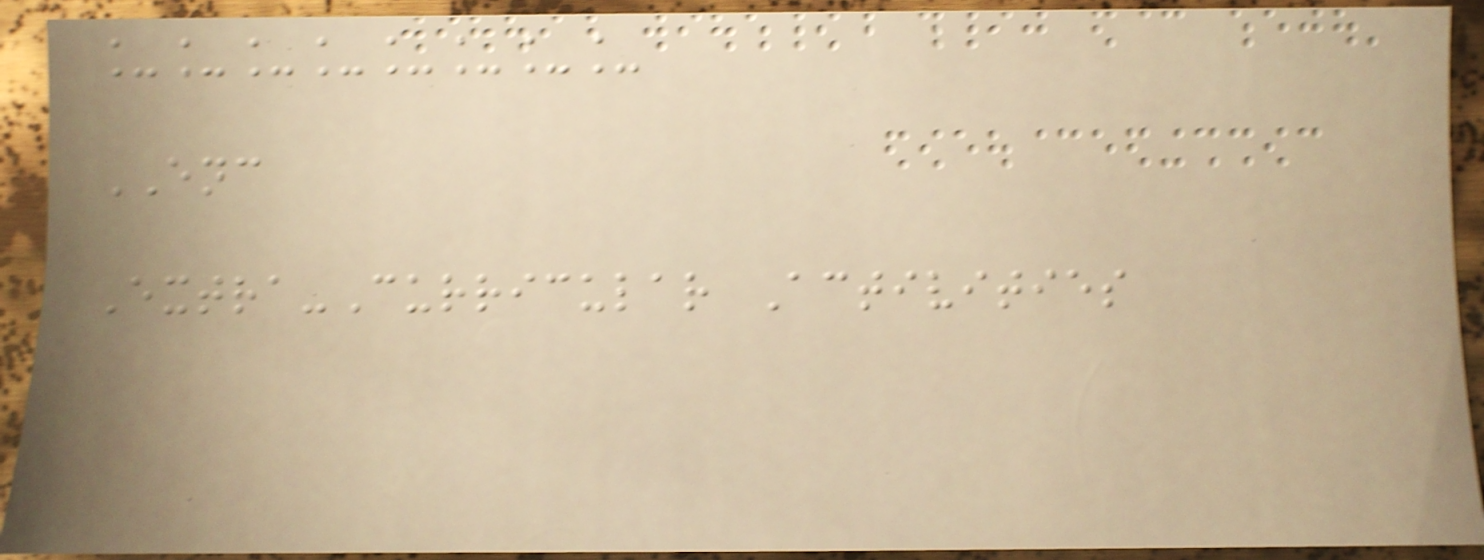________
ENC
Extra-Curricular Activities
